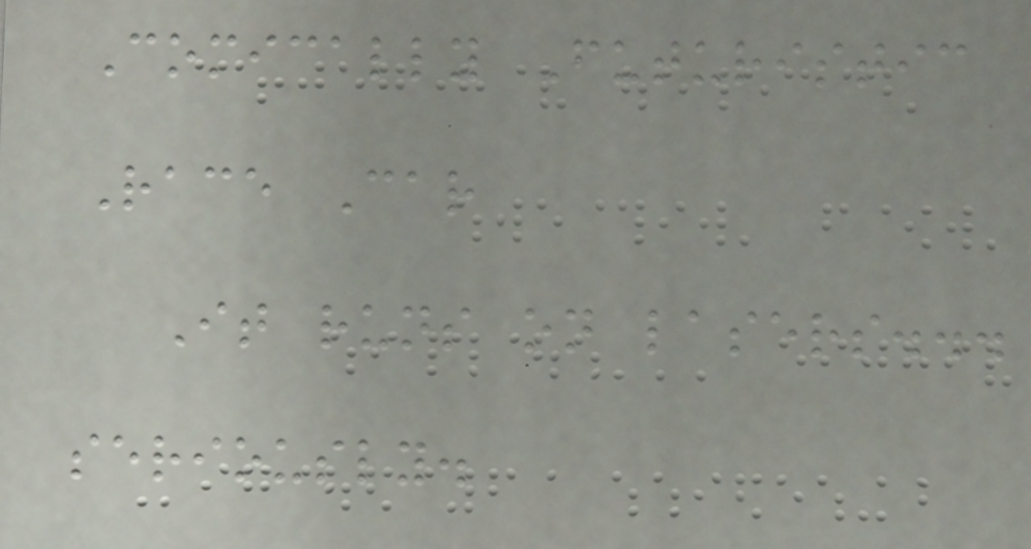Comically Futuristic
Race Car
It runs on lasers...
seriously.
